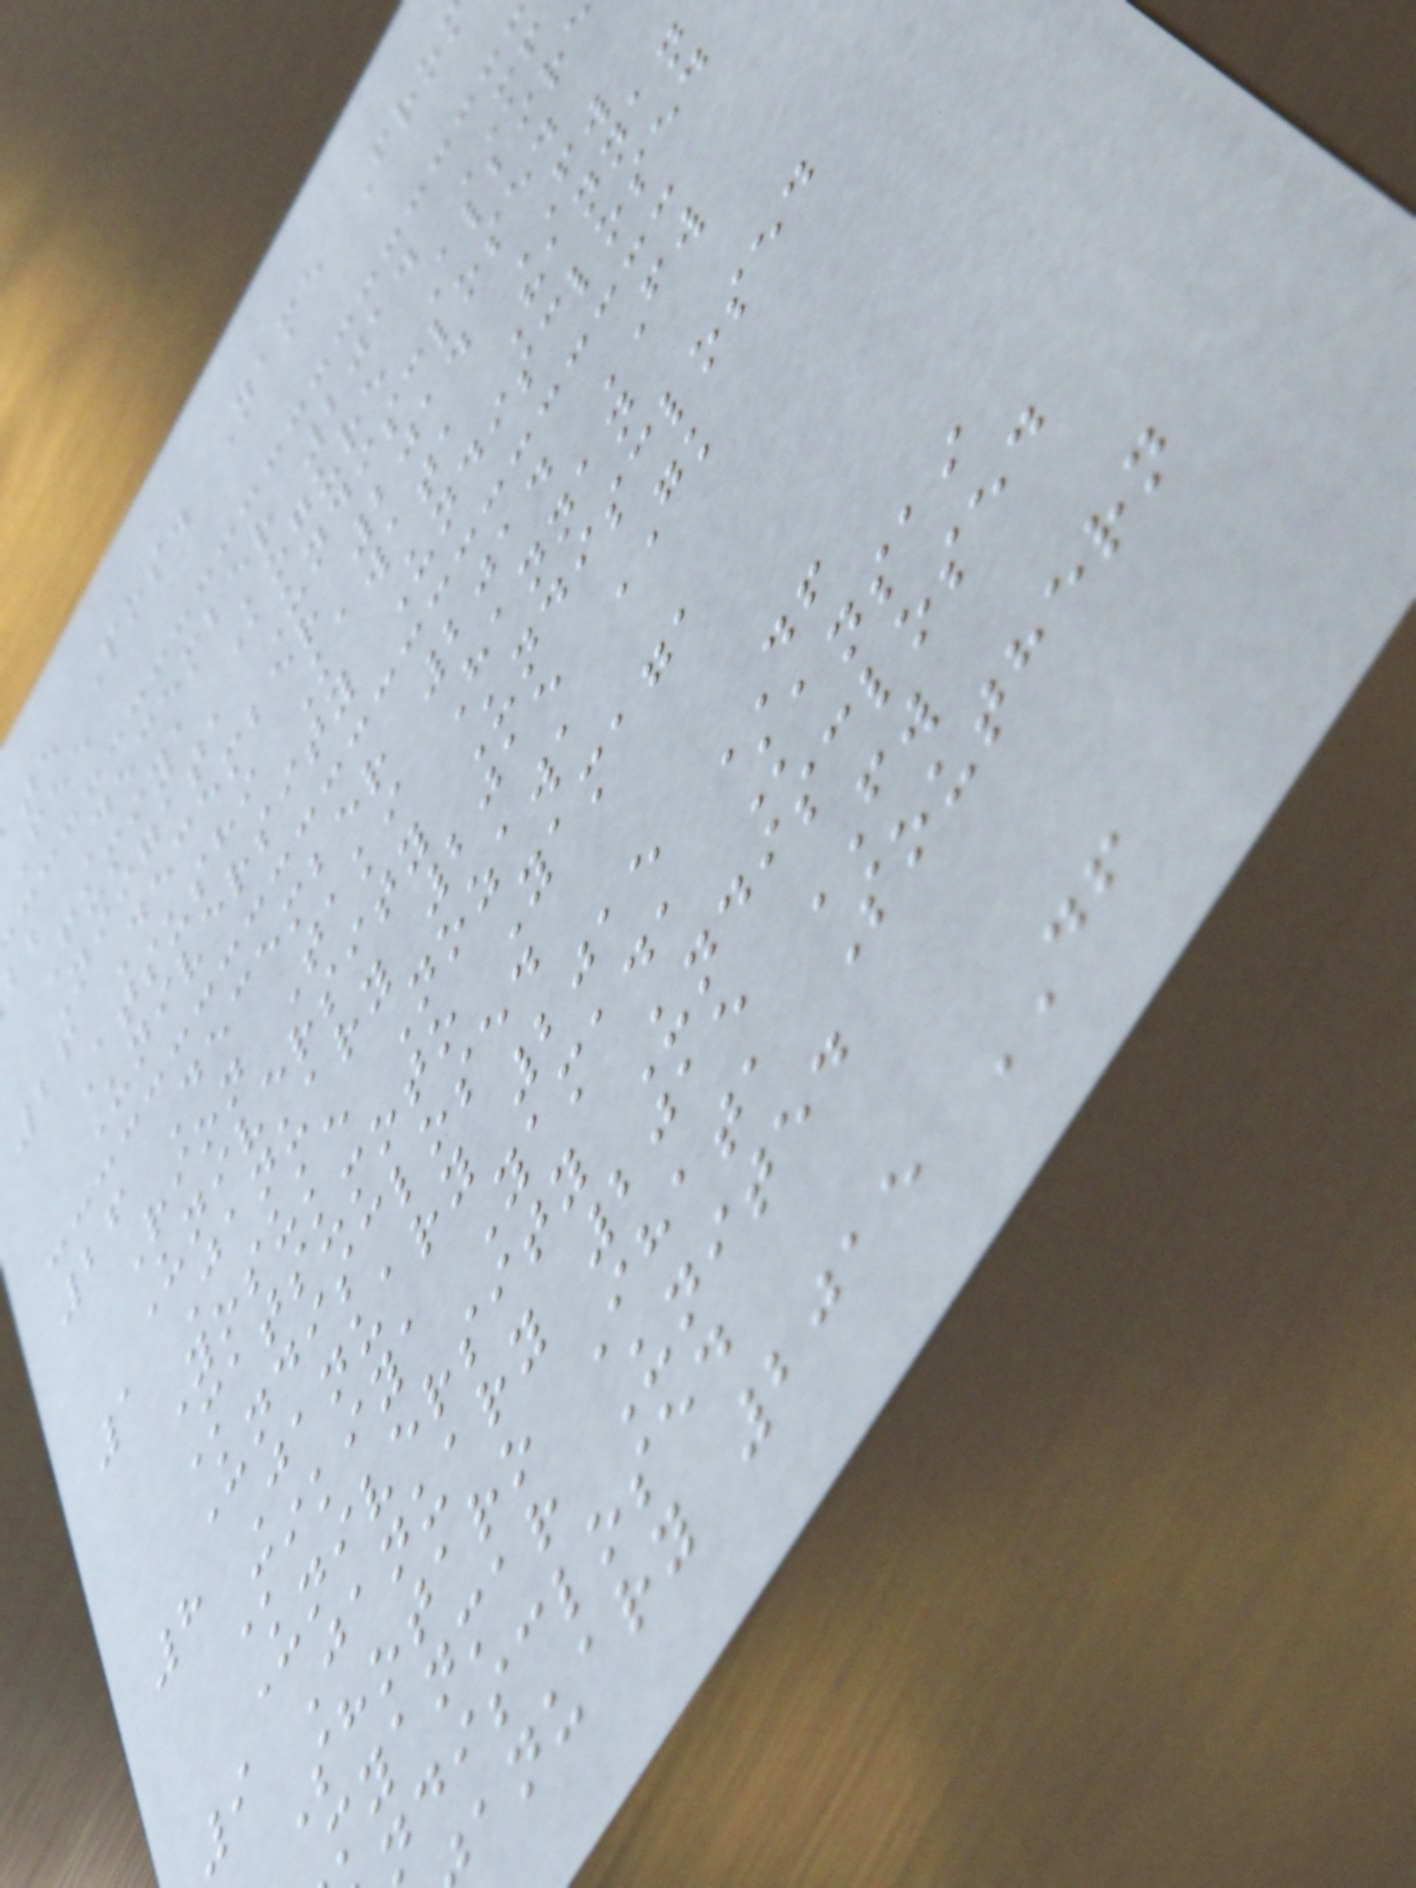te Pos. Name Fro
Fee
bb December 2014 MF
Fumiya Kogure Albir
Niigata Undisclosed
26 December 2014 FW
Atsushi Kawata Hannan
University Undisclosed
26 December 2014 FW
Rion Taki Hannan
University Undisclosed
1 January 2015 GK
Yosuke Nozawa
Matsumoto Yamaga
Undisclosed
8 January 2015 DF
Mikiya Yamada Kansai
University Undisclosed
9 January 2015 FW
Shotaro Ihata Southern
myanmar United
ndisclosed
anuary 2015 DF
